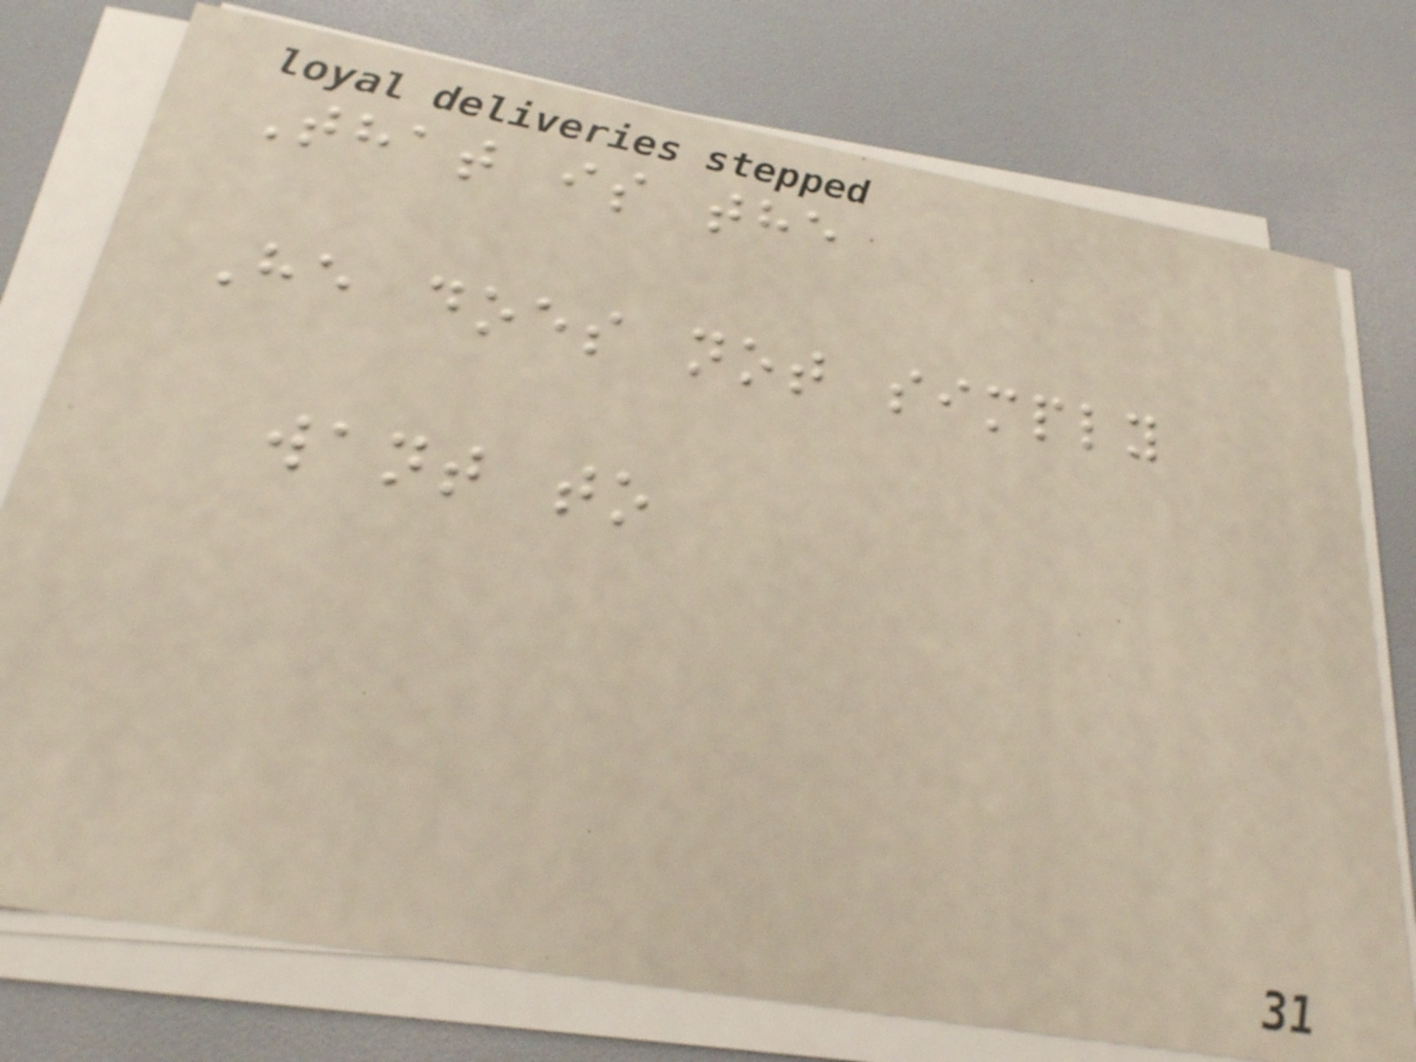That is the
He does not simply
want to
